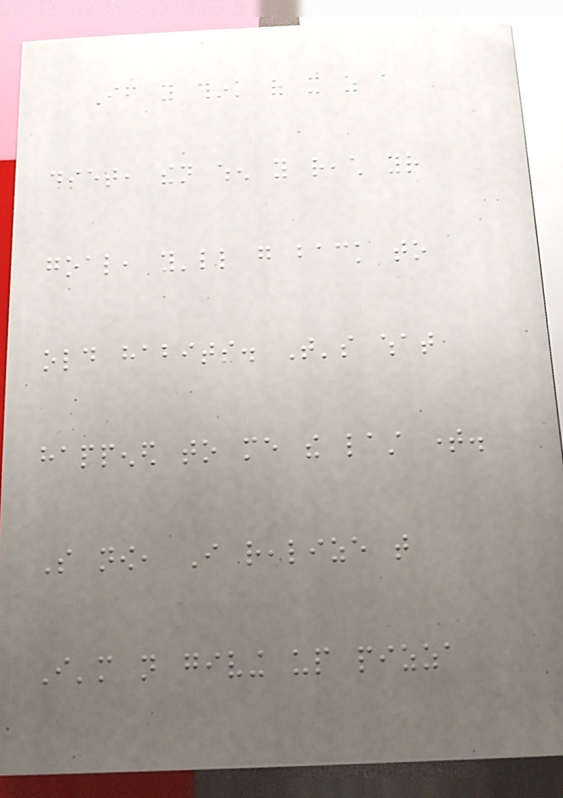If you think of it as a
diet, then when you reach your
goal, you'll go back to
old habits. That's what
happened to me the last time.
So now, I realize that
I'm not giving up pizza
